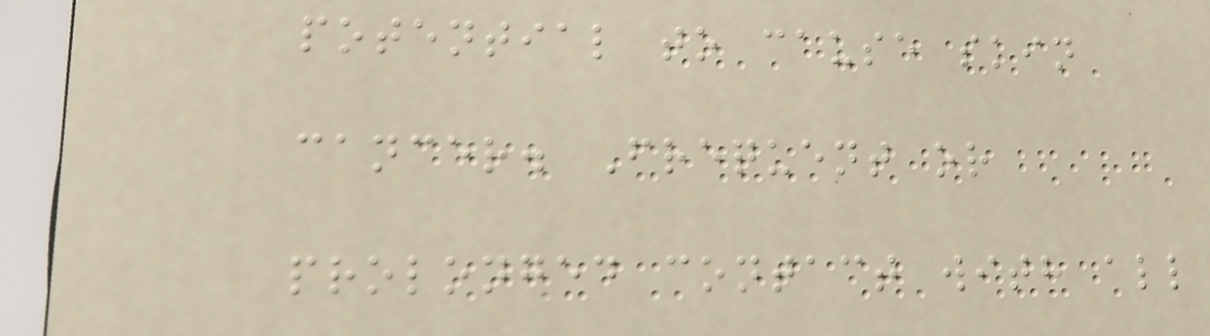potential to cause skin
cancer. Frequent or
prolonged contact with all
